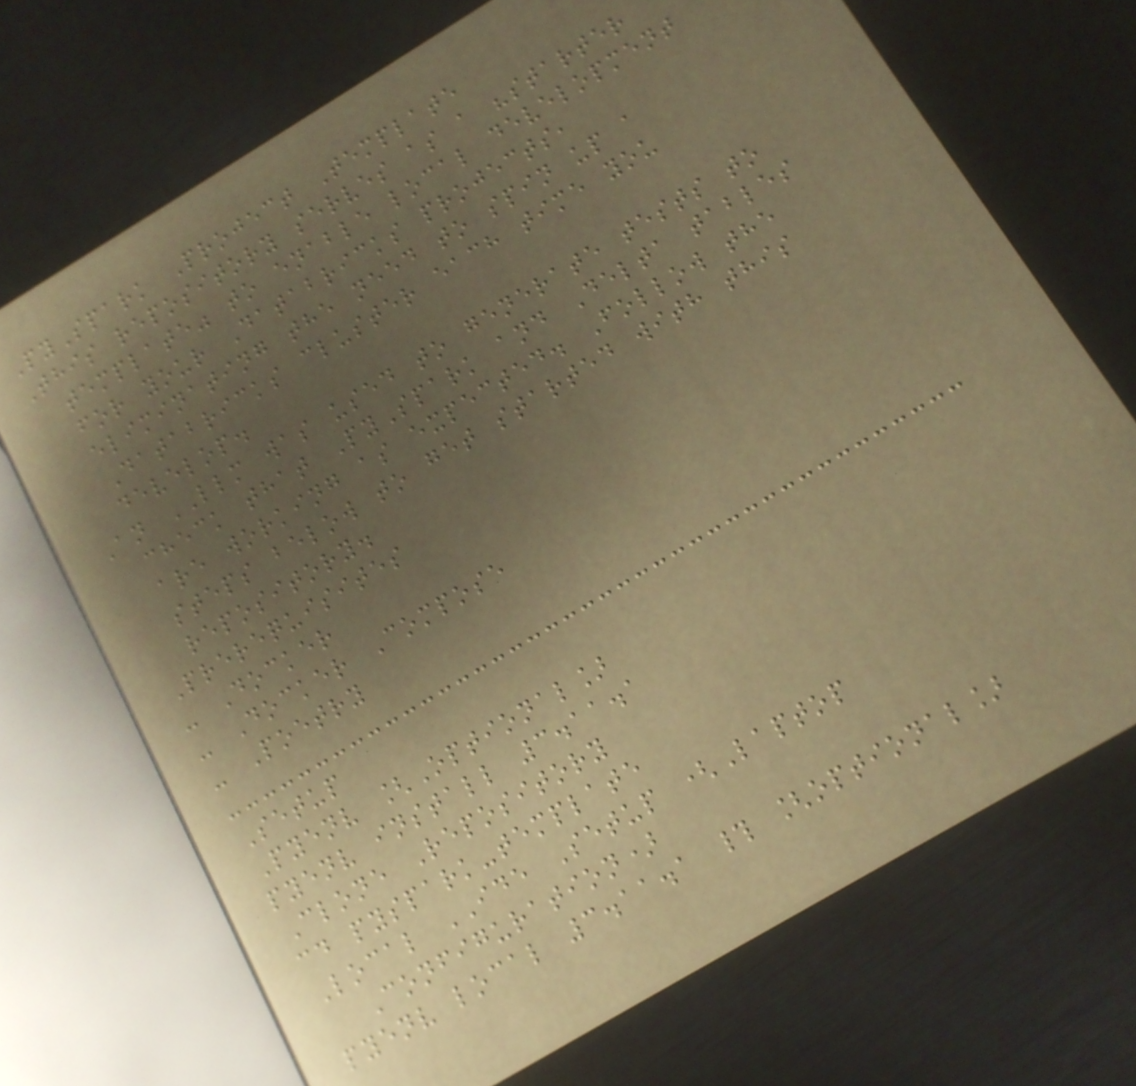PySpark Project Template
This repository serves as a "starter
template" to enable local development
for your Databricks projects,
eliminating the need to spin up a
Databricks cluster each time you
develop.
An LLM was used to generate tests to
check that PySpark and Delta tables
are working as expected. Follow the
steps below to get started with this
repository.
Prerequisites
- Docker
- Docker Compose
- Poetry
Setup
Pyenv [Optional]
pyenv install 3.11.1
Clone Repository
cd pyspark-template
Local IDE Setup (Laptop
Configuration)
pyenv local 3.11.1 # [optional]
